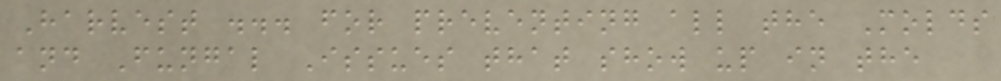Harvest ... for preventing all the Molds
and Fungal Issues that show up in the
